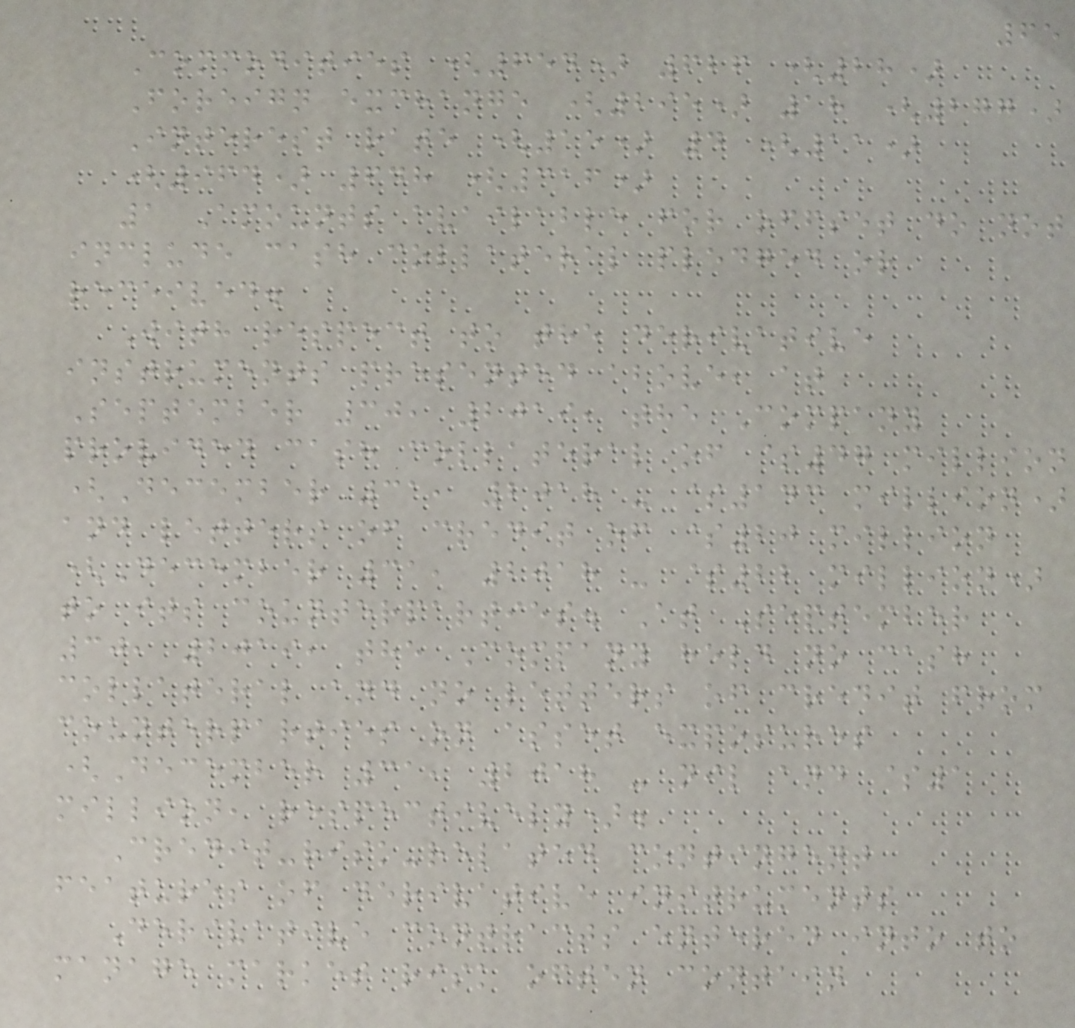65
Commodities (654) 626 (28)
Foreign exchange (295) 18 (277)
Interest rate (15) 4 (11)
(964) 648 (316)
1 Amounts available for offset do not
include cash collateral pledged or
received.
With respect to the derivative
instruments presented above, at
September 30, 2019, the Company
provided cash collateral of $47 million
(December 31, 2018 - $143 million)
and letters of credit of $20 million
(December 31, 2018 - $22 million)
to its counterparties. At September
30, 2019, the Company held no cash
collateral and no letters of credit from
counterparties on asset exposures
(December 31, 2018 - nil and $1
million, respectively).
Credit-risk-related contingent
features of derivative instruments
Derivative contracts entered into to
manage market risk often contain
